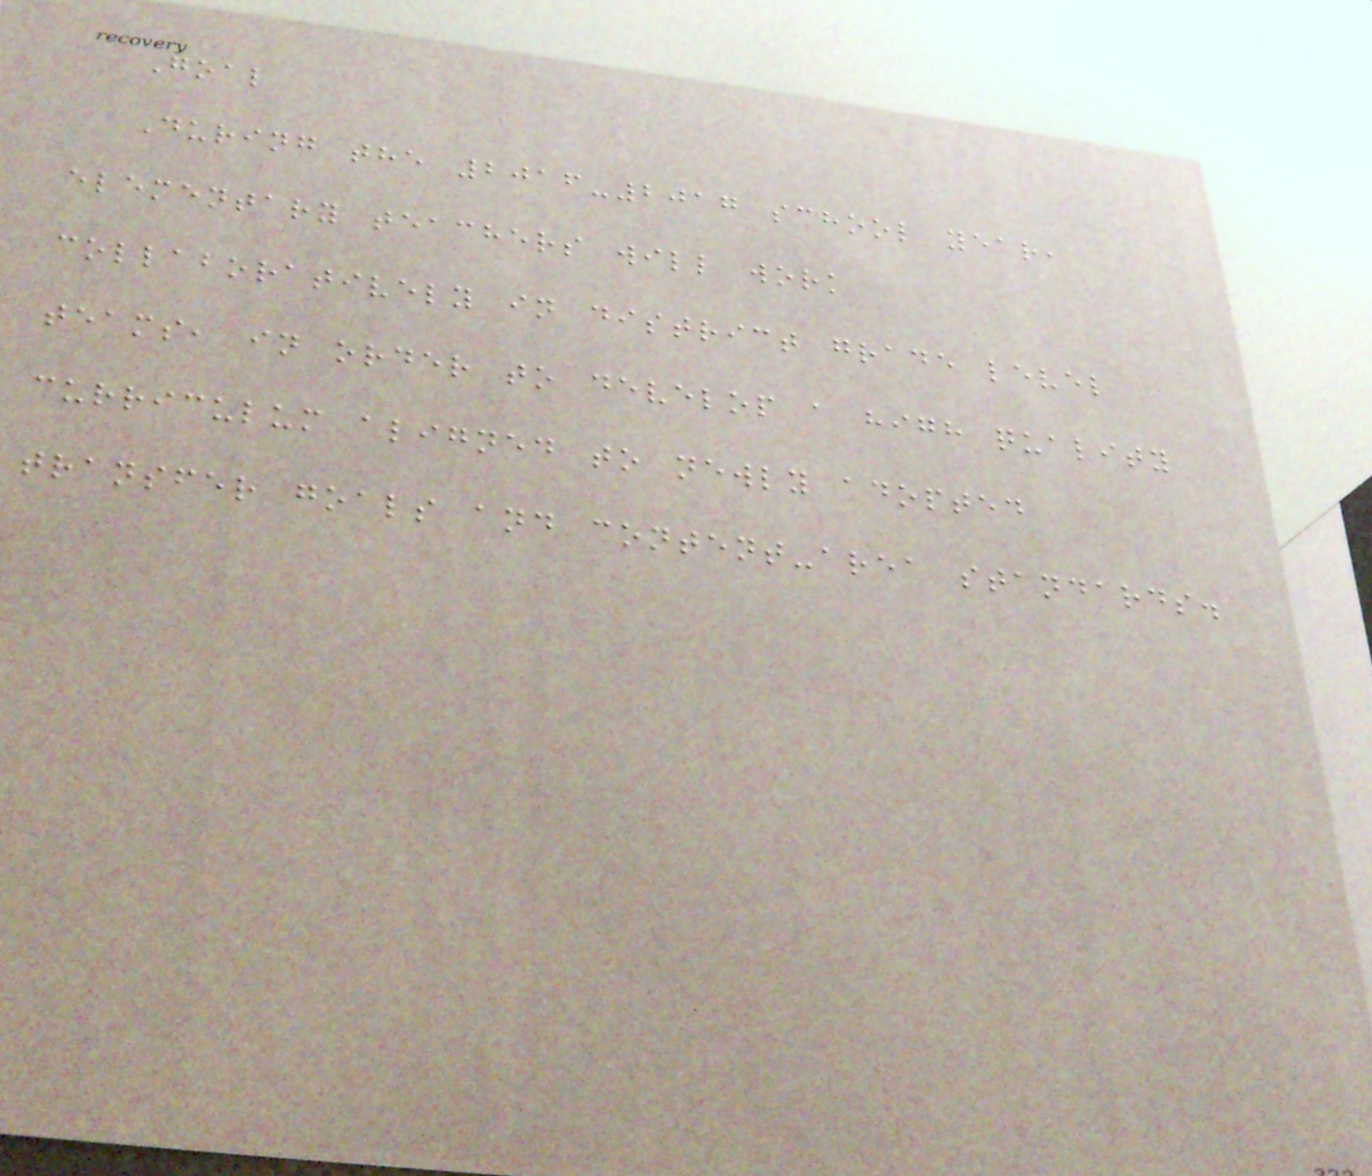Goal
During the 2016-2017 school year,
elementary teachers will work
collaboratively in district grade level
teams, in order to develop a high quality
curriculum aligned to newly adopted
transfer goals and content-area standards.
